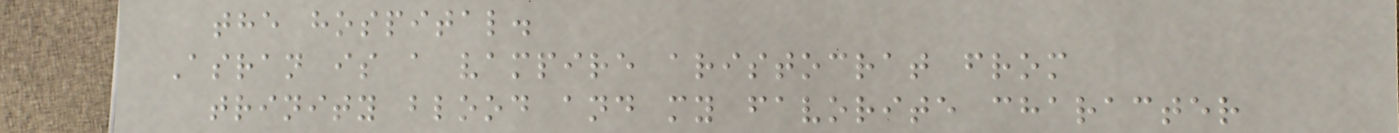the hospital.
Asran is a vampire aristocrat from
trinity blood and my favorite character
